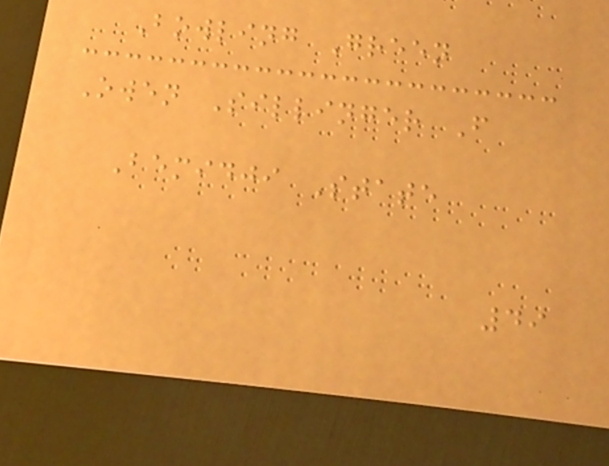Bowling Green
Owen Sillinger F
Bemidji State
49
